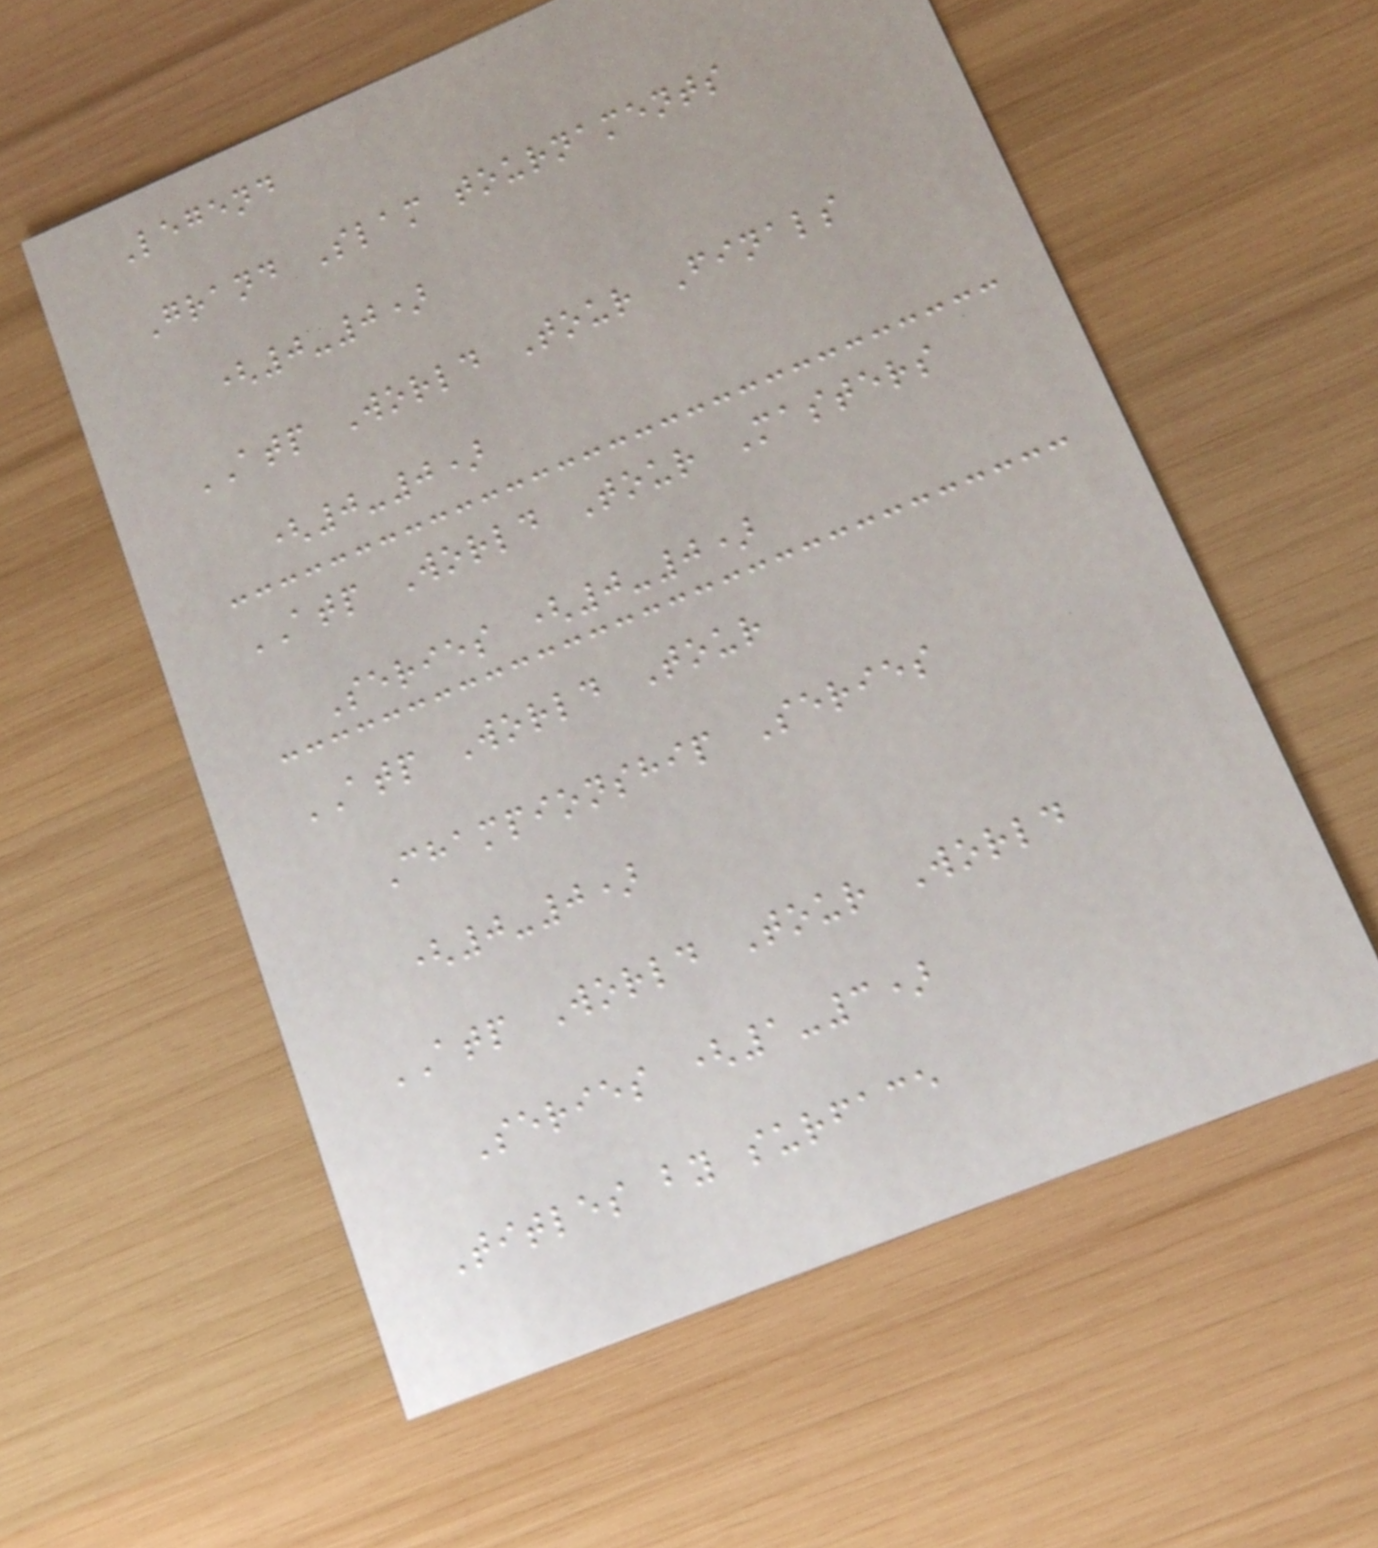Legend
Grand Slam tournaments
(0-0)
ATP World Tour Finals
(0-0)
ATP World Tour Masters
Series (0-0)
ATP World Tour
Championship Series
(0-0)
ATP World Tour World
Series (1-3)
Titles by surface
